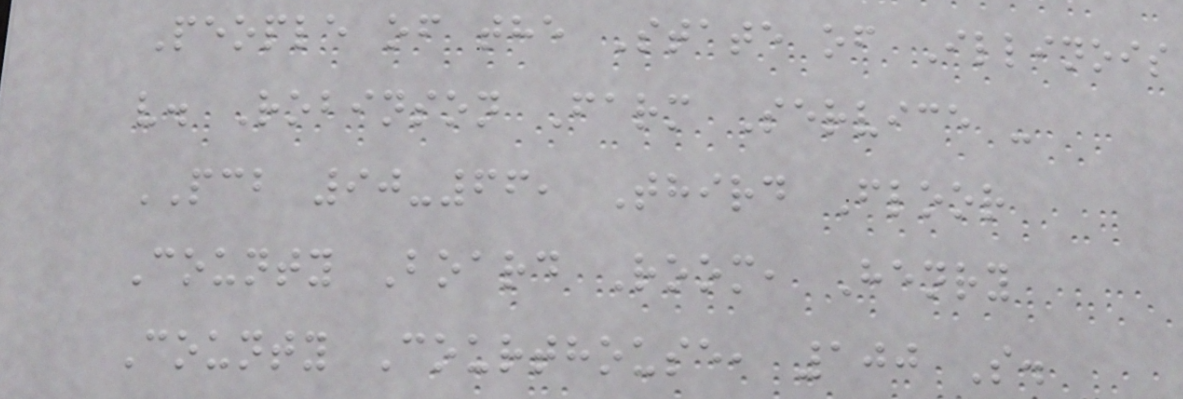People of the State of Illinois
v. Robinson Farm Service -
PCB 90-66, Third Floor
County Board Room, Henry
County Courthouse, 100 S.
